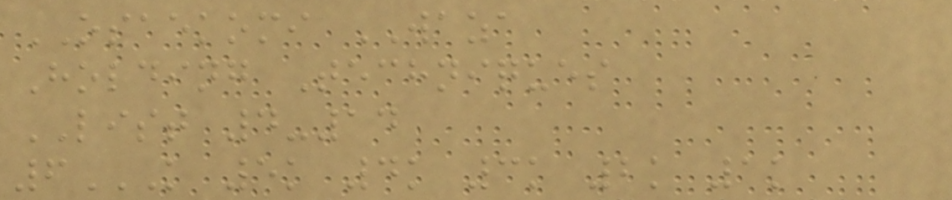OSAEKOMI WAZA
Holding Techniques
LIST 4-14
6K 5K 4K 3K 2K 1K
